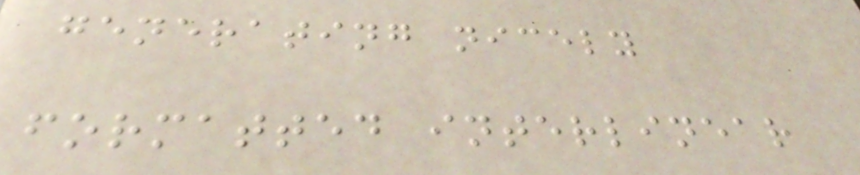generating nicely
formatted interlinear
